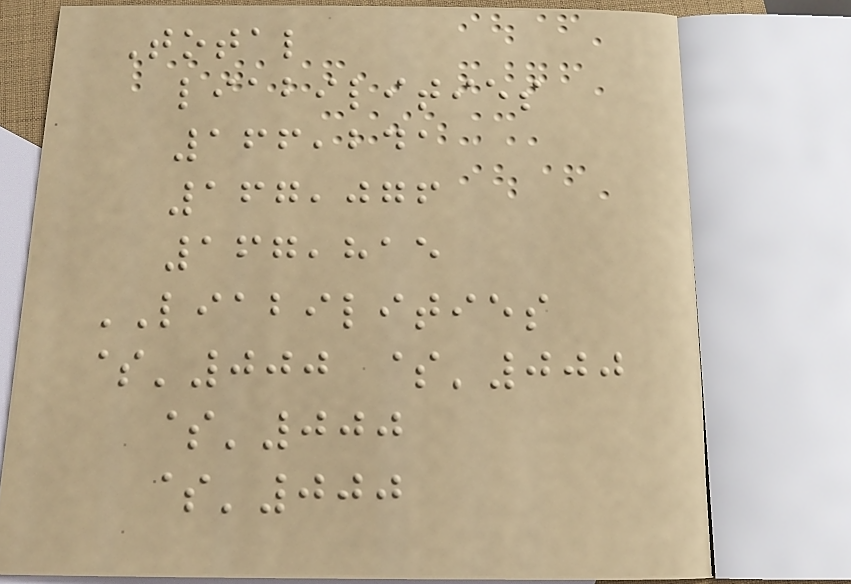Total
liabilities
166,241
167,076
167,815
LIABILITIES
$'000 $'000
$'000
$'000
